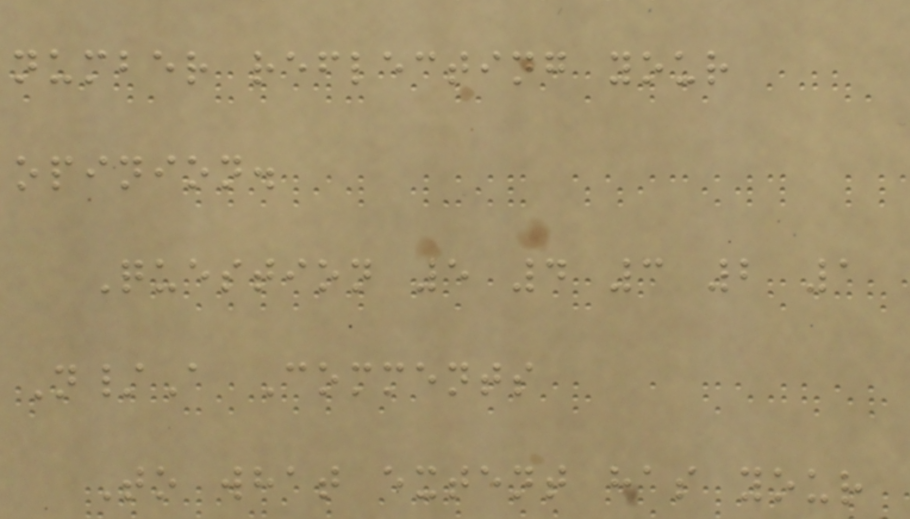number reflecting your
opinion.
Question 5 4 3 2 1
N/A Comments
To what extent has your
